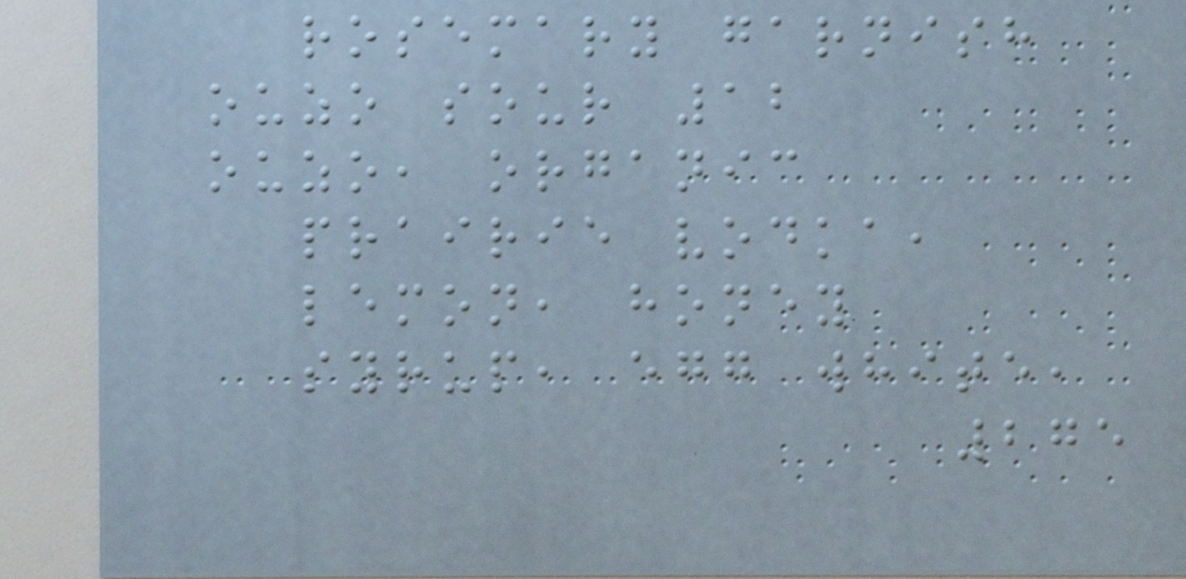rosemary garnish
ouzo sour 12
ouzo, organic
prairie vodka,
lemon, honey
syrup, egg white,
275
